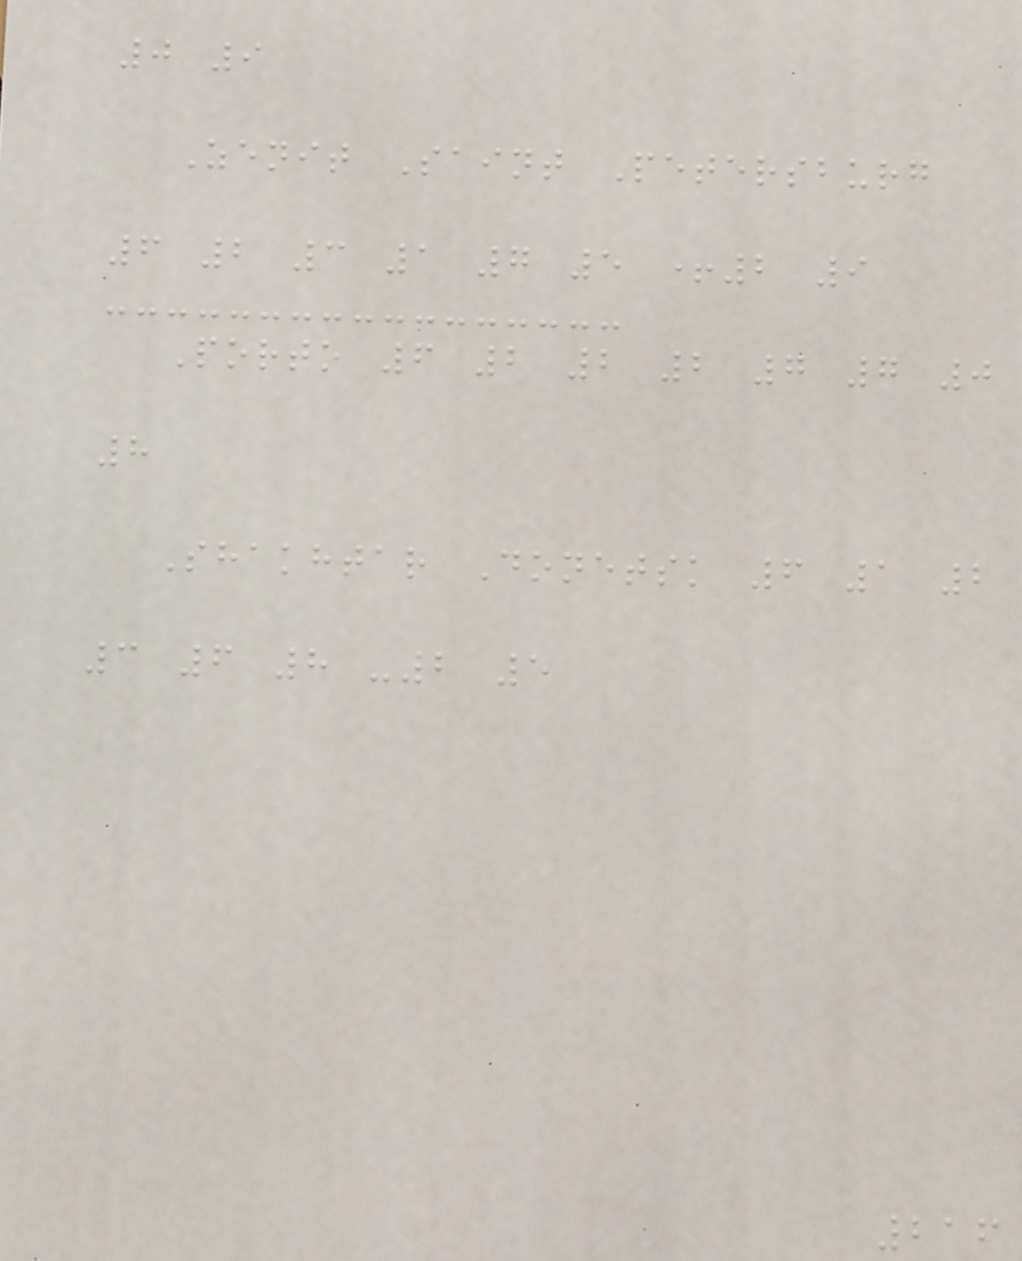0 9
Zenit Saint Petersburg
6 2 3 1 7 5 +2 9
Porto 6 2 2 2 7 7 0
8
Shakhtar Donetsk 6 1 2
3 6 8 -2 5
216
